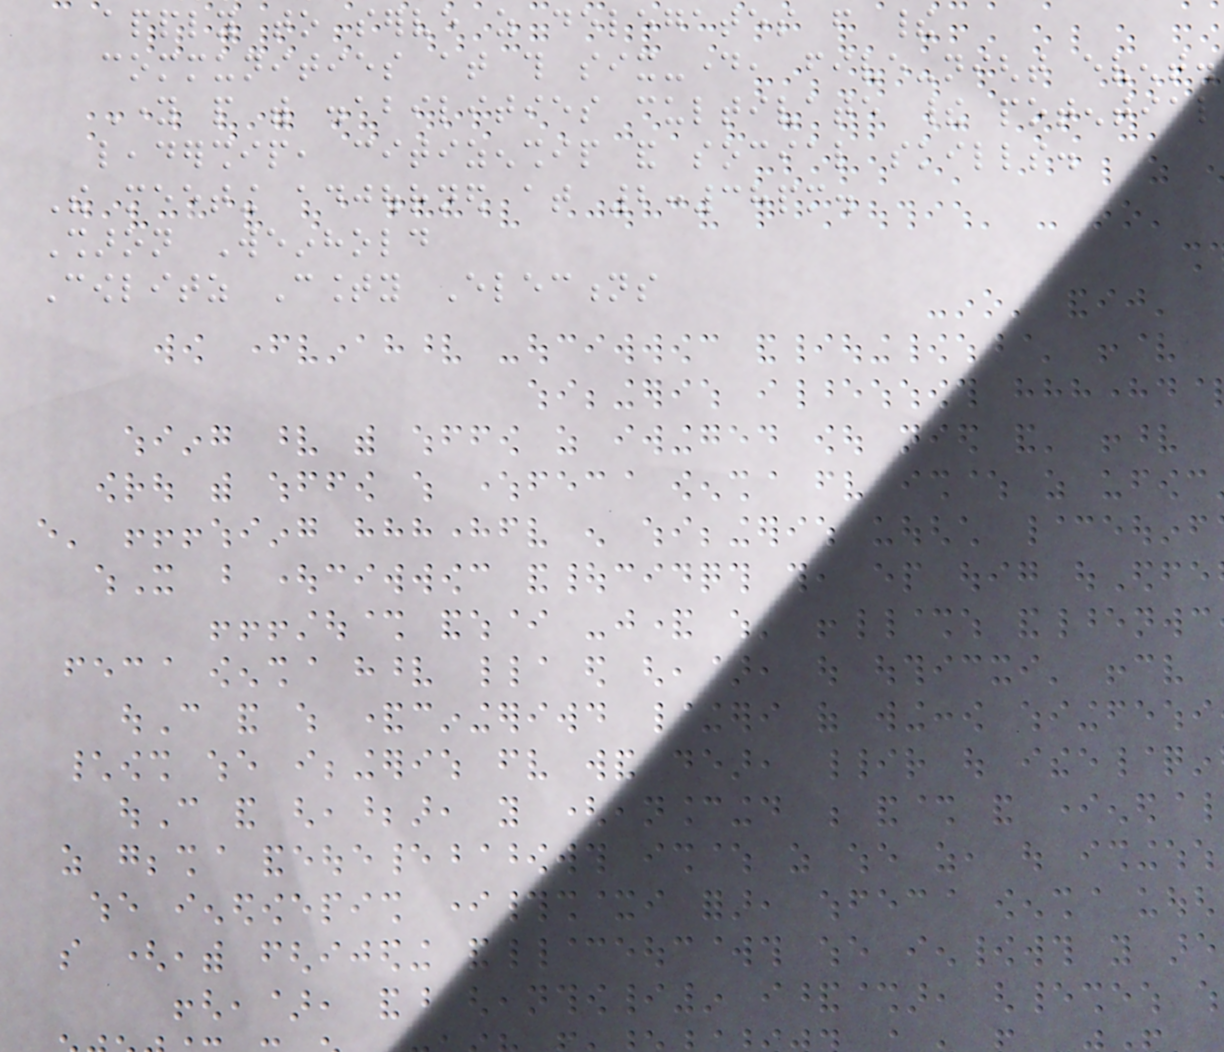apply to serve as delegates from their
communities at this six-day, five-night event.
Young people with disabilities cultivate their potential
leadership, citizenship and social skills.
The meeting adjourned at 2:38pm.
Sharon Weinhold
Cowlitz County Elections
